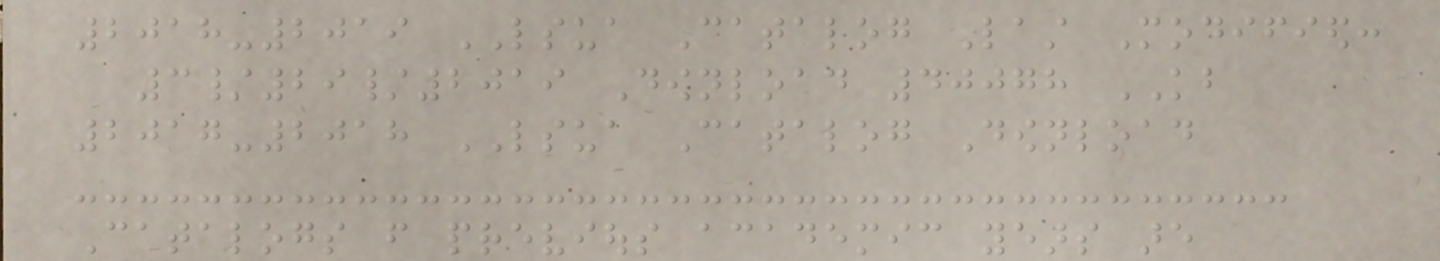2018-2019 LSUA Catalog Last Modified:
3/29/2019 Download 40078 KB
2017-2018 LSUA Catalog Download
Catalogs from previous academic years are
